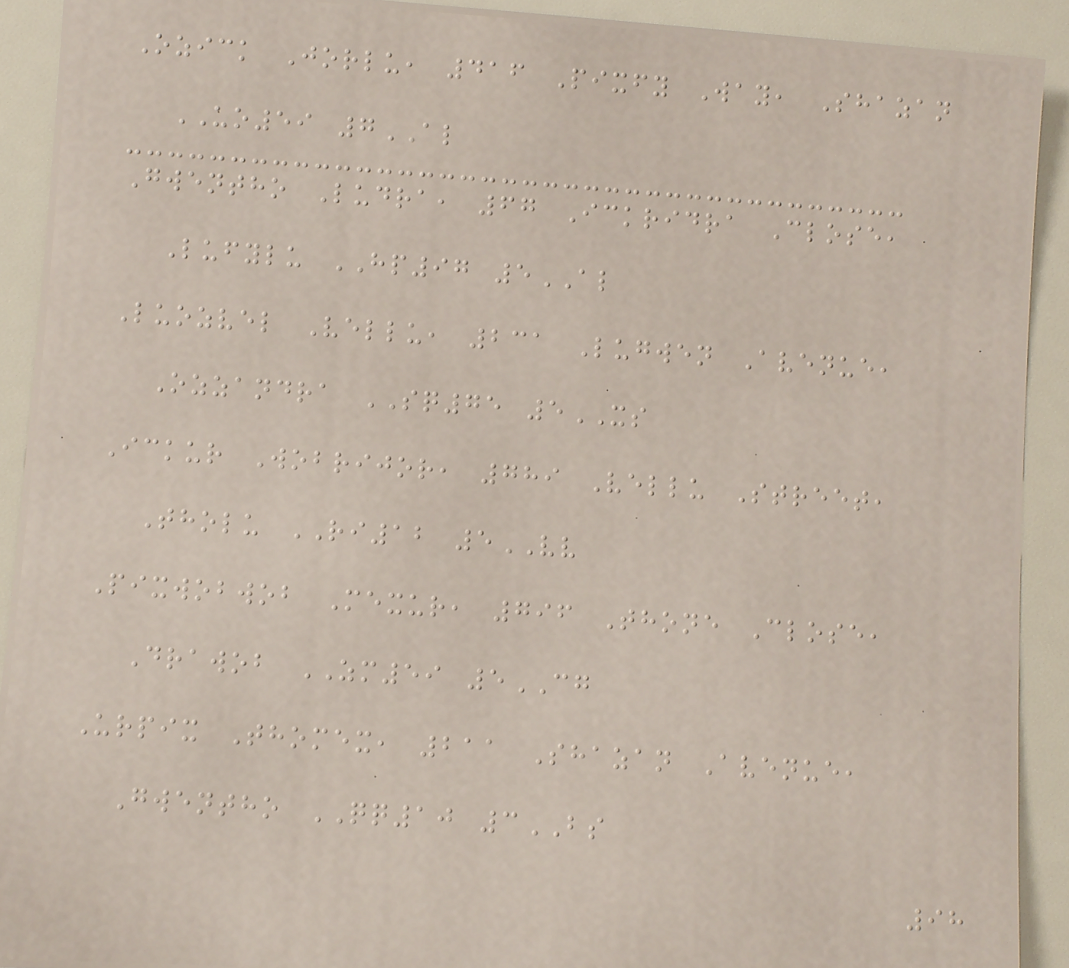Ozick Jorlu, 416 Pixfy Way, Shazan
UO59 7AL
Gwentho Ludra, 67 Ickridra Close,
Lufylu HP97 5AL
Luozvel Vellu, 231 Lugwen Avenue,
Ozzandra SQ75 5XS
Ickur Wobrijor, 789 Vellu Street,
Tholu RI12 5VV
Pixwobwob Mexur, 796 Thone Close,
Drawob ZM59 5CG
Urpix Thomex, 211 Shazan Avenue,
Gwentho QQ10 3BS
98
